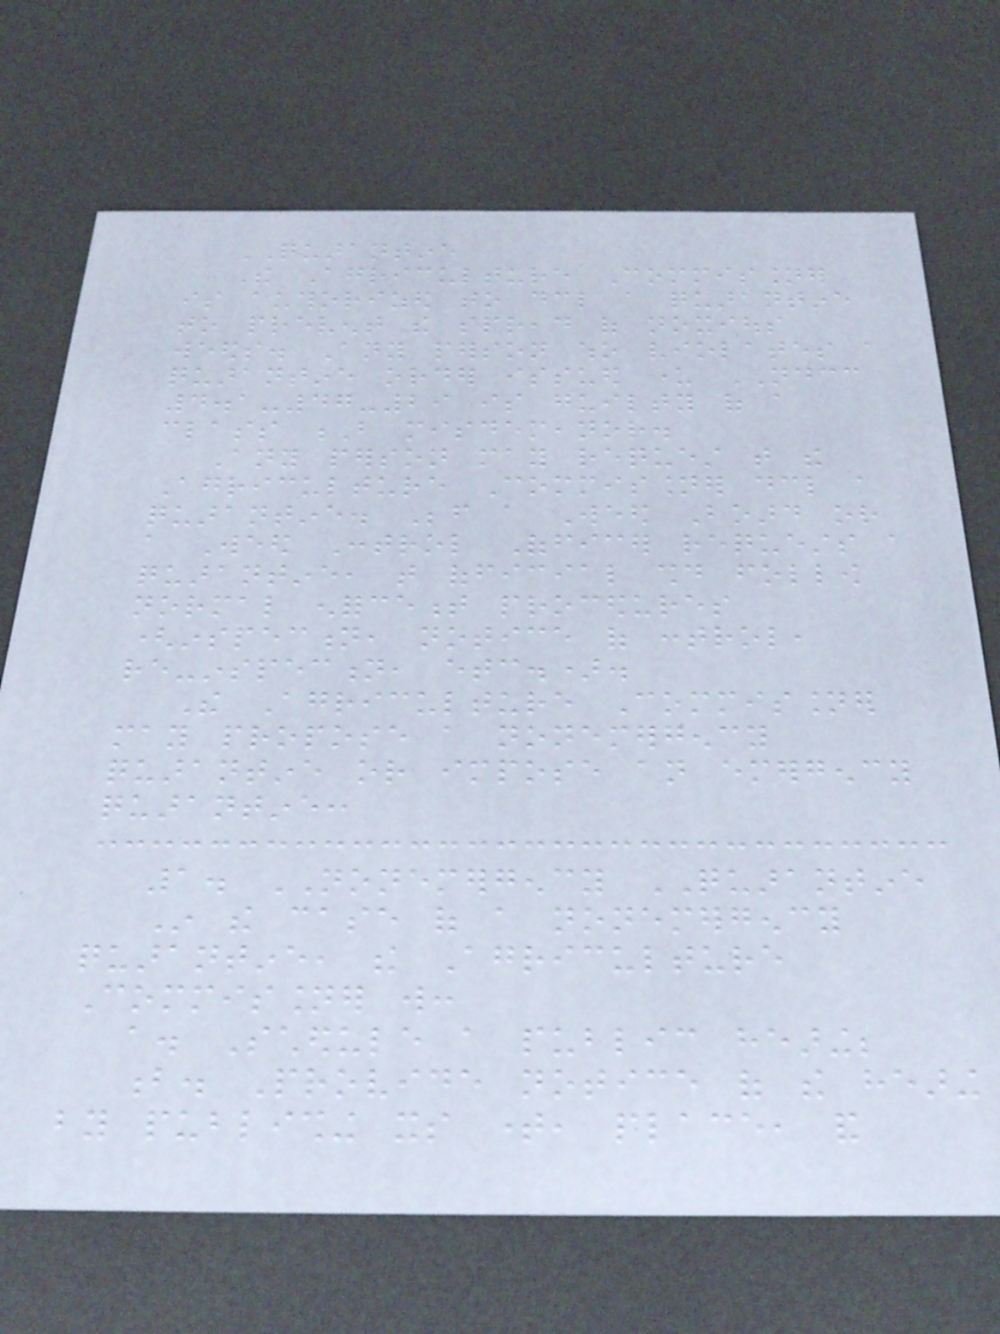QUARANTINE
The Agriculture Commissioner
is authorized to declare a quarantine
to prevent the spread of noxious
weeds. Any person who violates a
quarantine order issued under NDCC
4.1-47-29 is guilty of a
class B misdemeanor.
Any person may request that the
Agriculture Commissioner declare a
quarantine. Before a Weed Board or
a Weed Control Officer requests a
quarantine, that official should follow
normal enforcement procedures
(inspection, notice of control,
re-inspection, etc.).
The Agriculture Commissioner
may propose a nonemergency
quarantine or impose an emergency
quarantine:
1. NONEMERGENCY QUARANTINE
In the case of a nonemergency
quarantine, the Agriculture
Commissioner will:
a. Schedule a public hearing;
b. Provide notice of the hearing
by publishing its time, place, and
